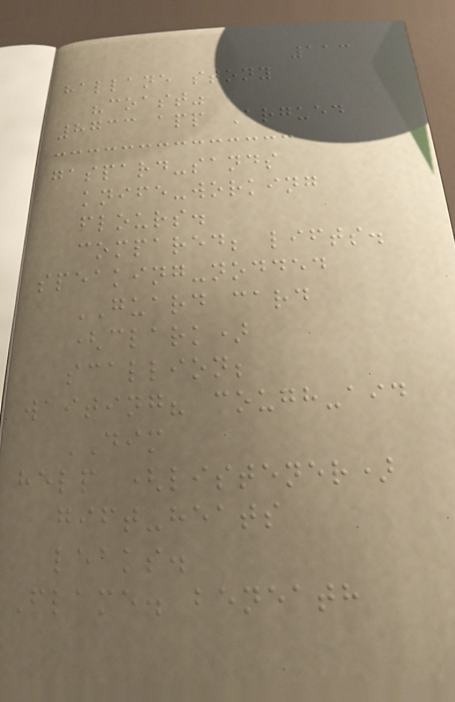113
hallane stony
"coast"
8733 app Argued
gaspard-sands
knife-working
flours.
compared; lifts.
speaking-nodded
GUARD card
(clark)
scallion;
waiting? cough-aid
DIM
help (listener)
gift-heats
leaks.
Flame. beneath
